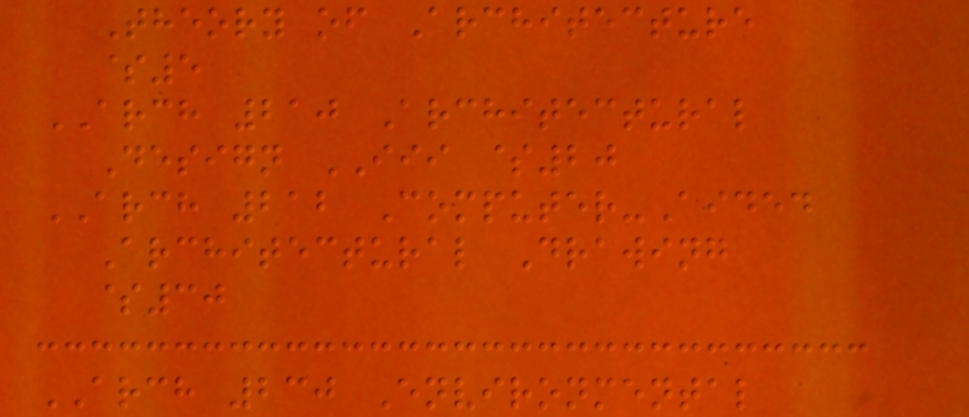Theory of Architecture
$5
ARCH 210 Architectural
Design III $20
ARCH 212 Computer-Aided
Architectural Drawing
$30
ARCH 230 Environmental
